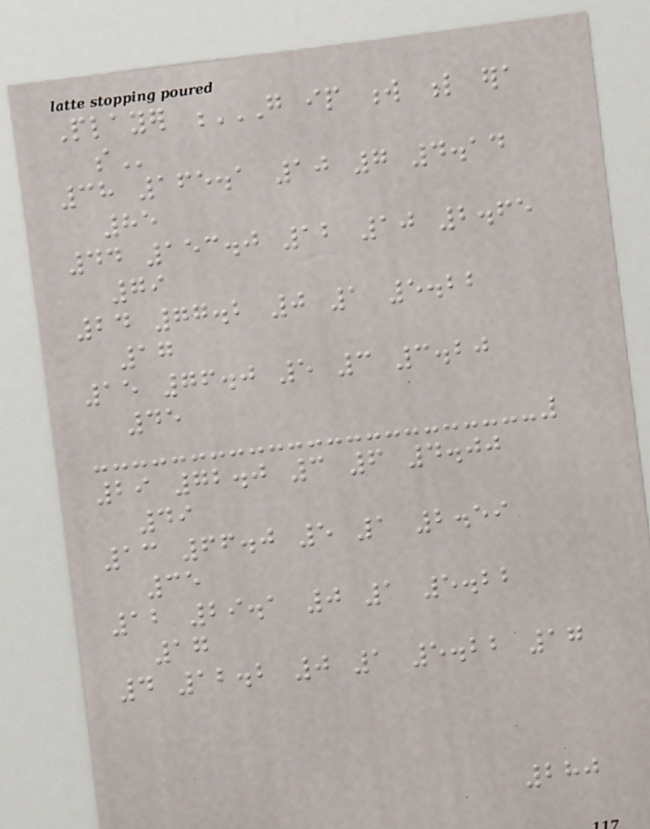Player G IP W L ERA
SO
38 165.1 10 7 4.14
85
44 153.0 12 10 2.65
79
24 77.2 0 1 5.22
17
15 76.0 5 3 3.20
45
29 72.0 3 6 4.00
49
13 66.0 5 1 2.59
35
12 29.1 0 1 5.22
17
4 12.2 0 1 5.22 17
280
